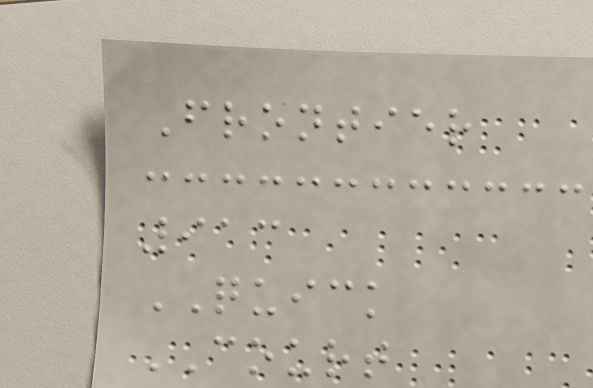Frontier
913
QUICK
COURT
